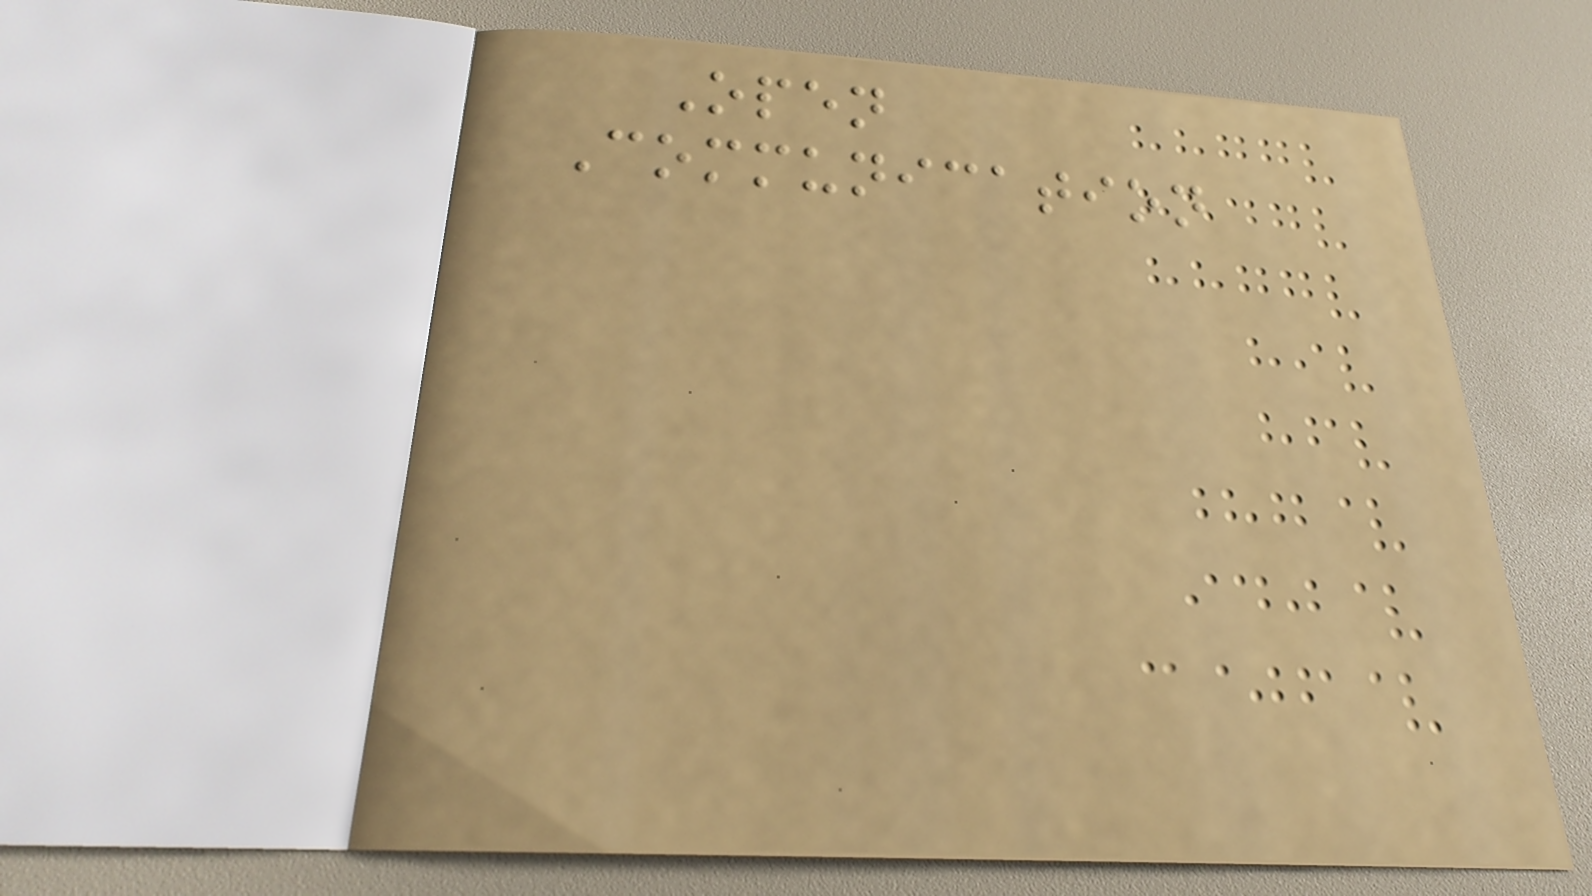Open
Communication
